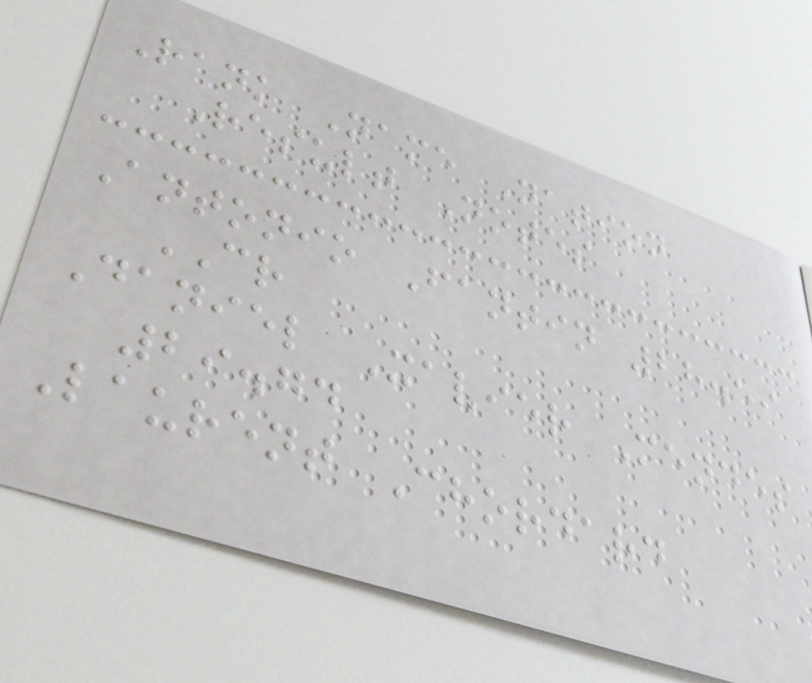Rank Name Nation
Result Notes
Antonio Fantin 28.59
CR
Daniel Xavier Mendes
29.74
Laurent Chordard
